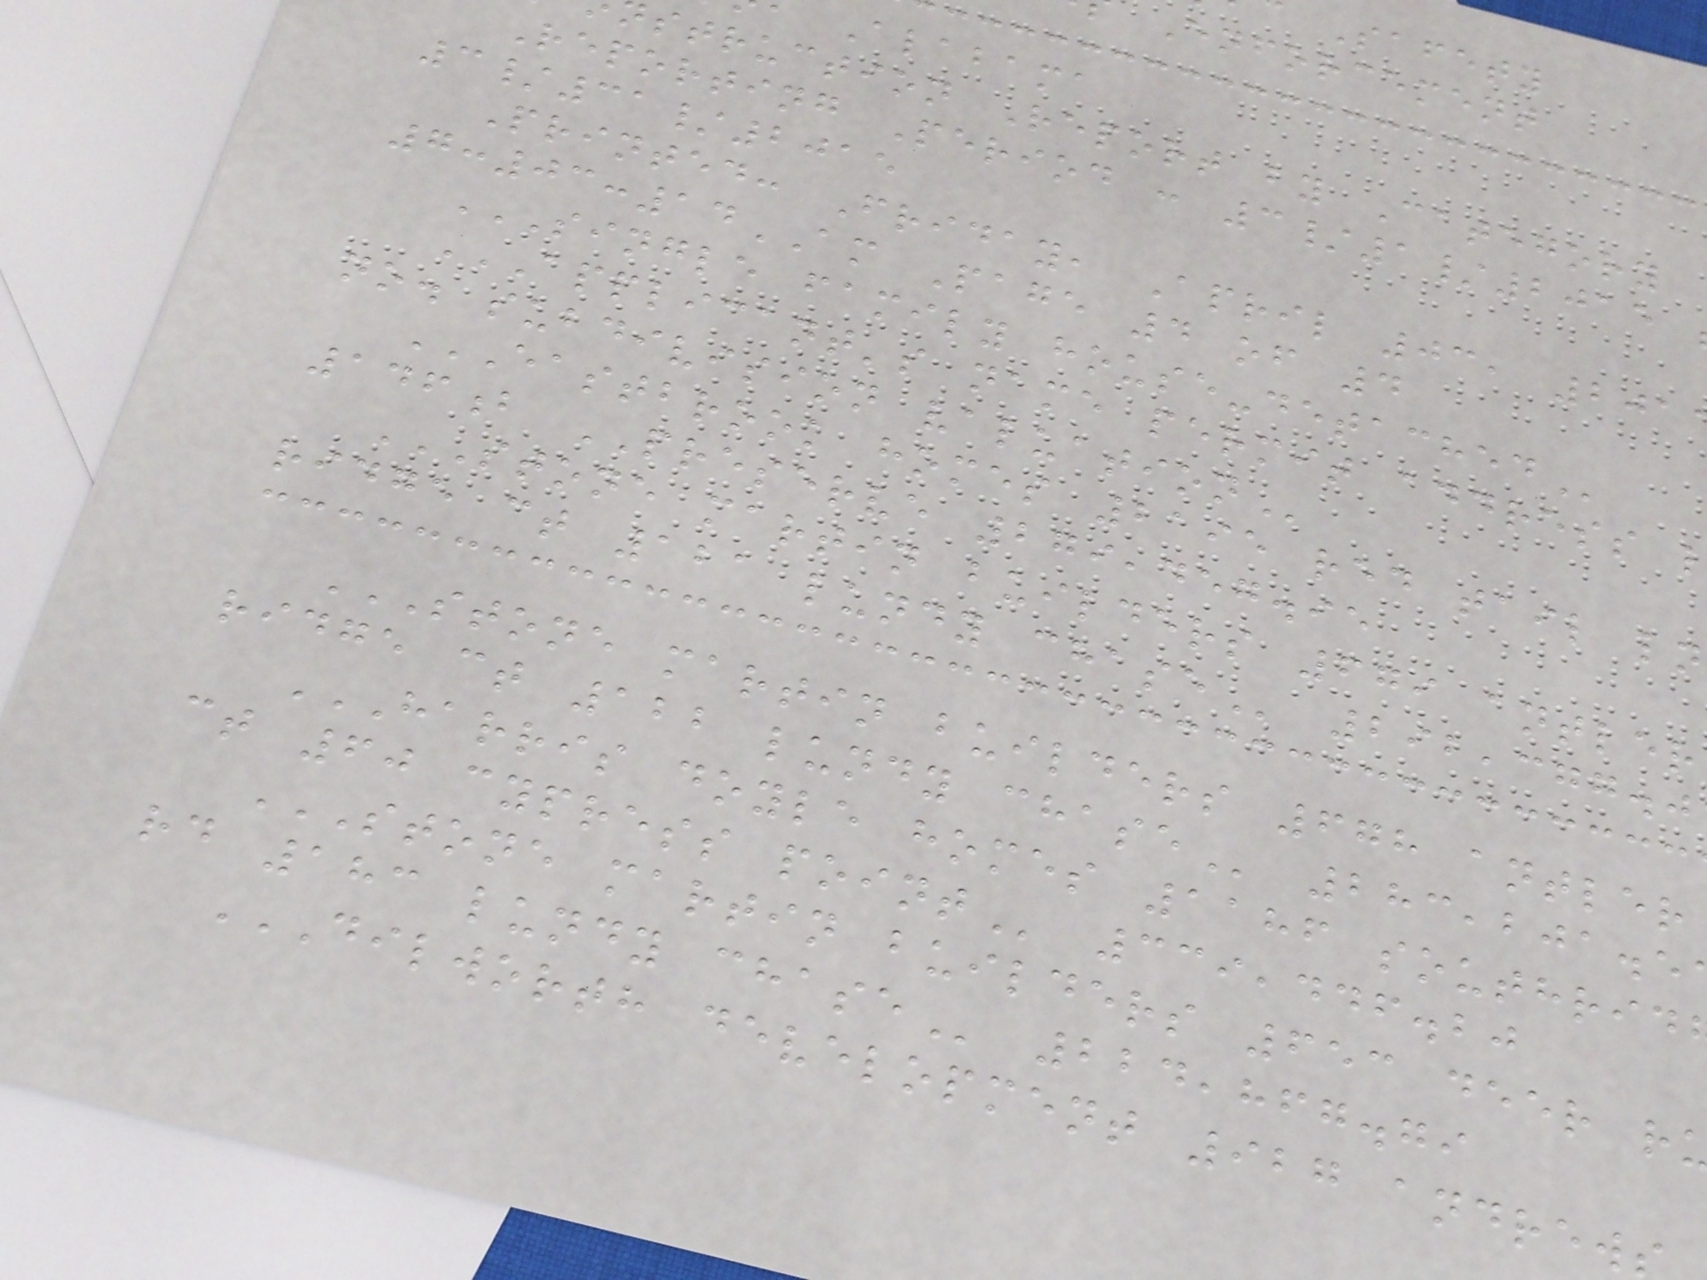Enforcement
Alabama
struction Report by Category
Reporting Period : 3/1/2015
3/31/2015
Printed: Friday, April 03, 201
7:03:14AM Page 4 of 4
SINGLE FAMILY HOUSE-DETACHED
no. subdivision
146b PRESERVE 279,457.95
STONE MARTIN BUILDERS 679 ANTLER
ridge ct 121 lundy
STONE MARTIN BUILDERS 678 ANTLER
ridge ct 122 lundy
ct 60 cypress
rd 183 lundy
